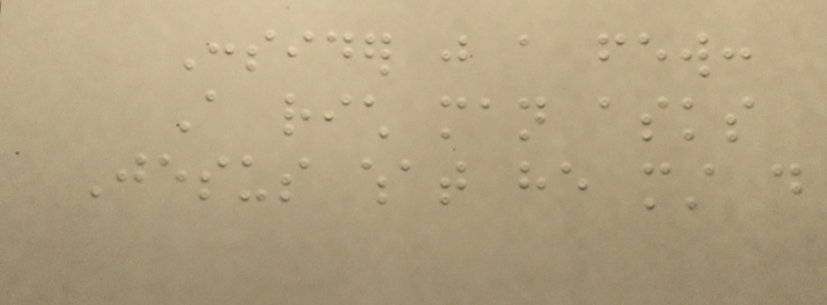Consider just a few:
A rich man asks
Jesus what he must do
